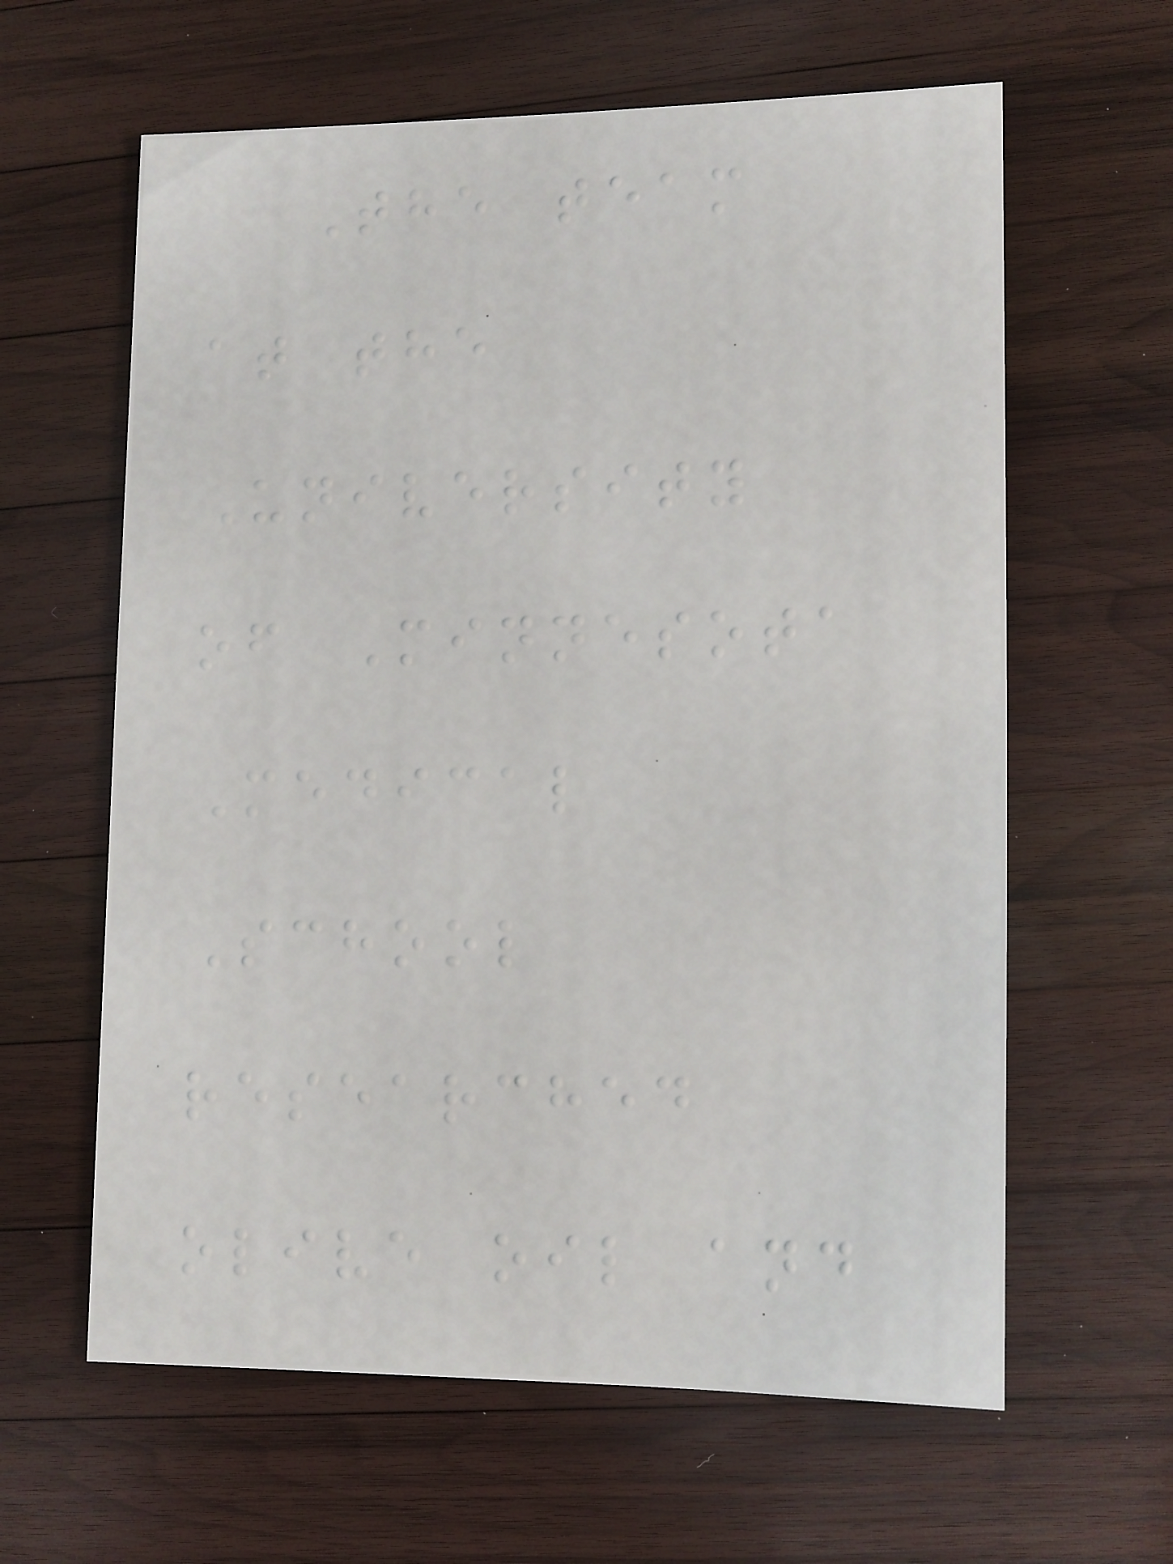The team
at the
University
of Minnesota
Medical
School
researched
olive oil and
